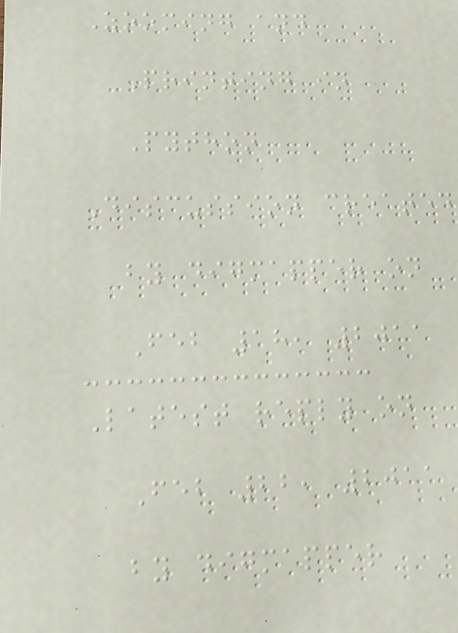Zooming and
Printing in
Python
Discussion created
by digmapper on
Feb 18, 2011
Latest reply on
Feb 22, 2011
by digmapper
